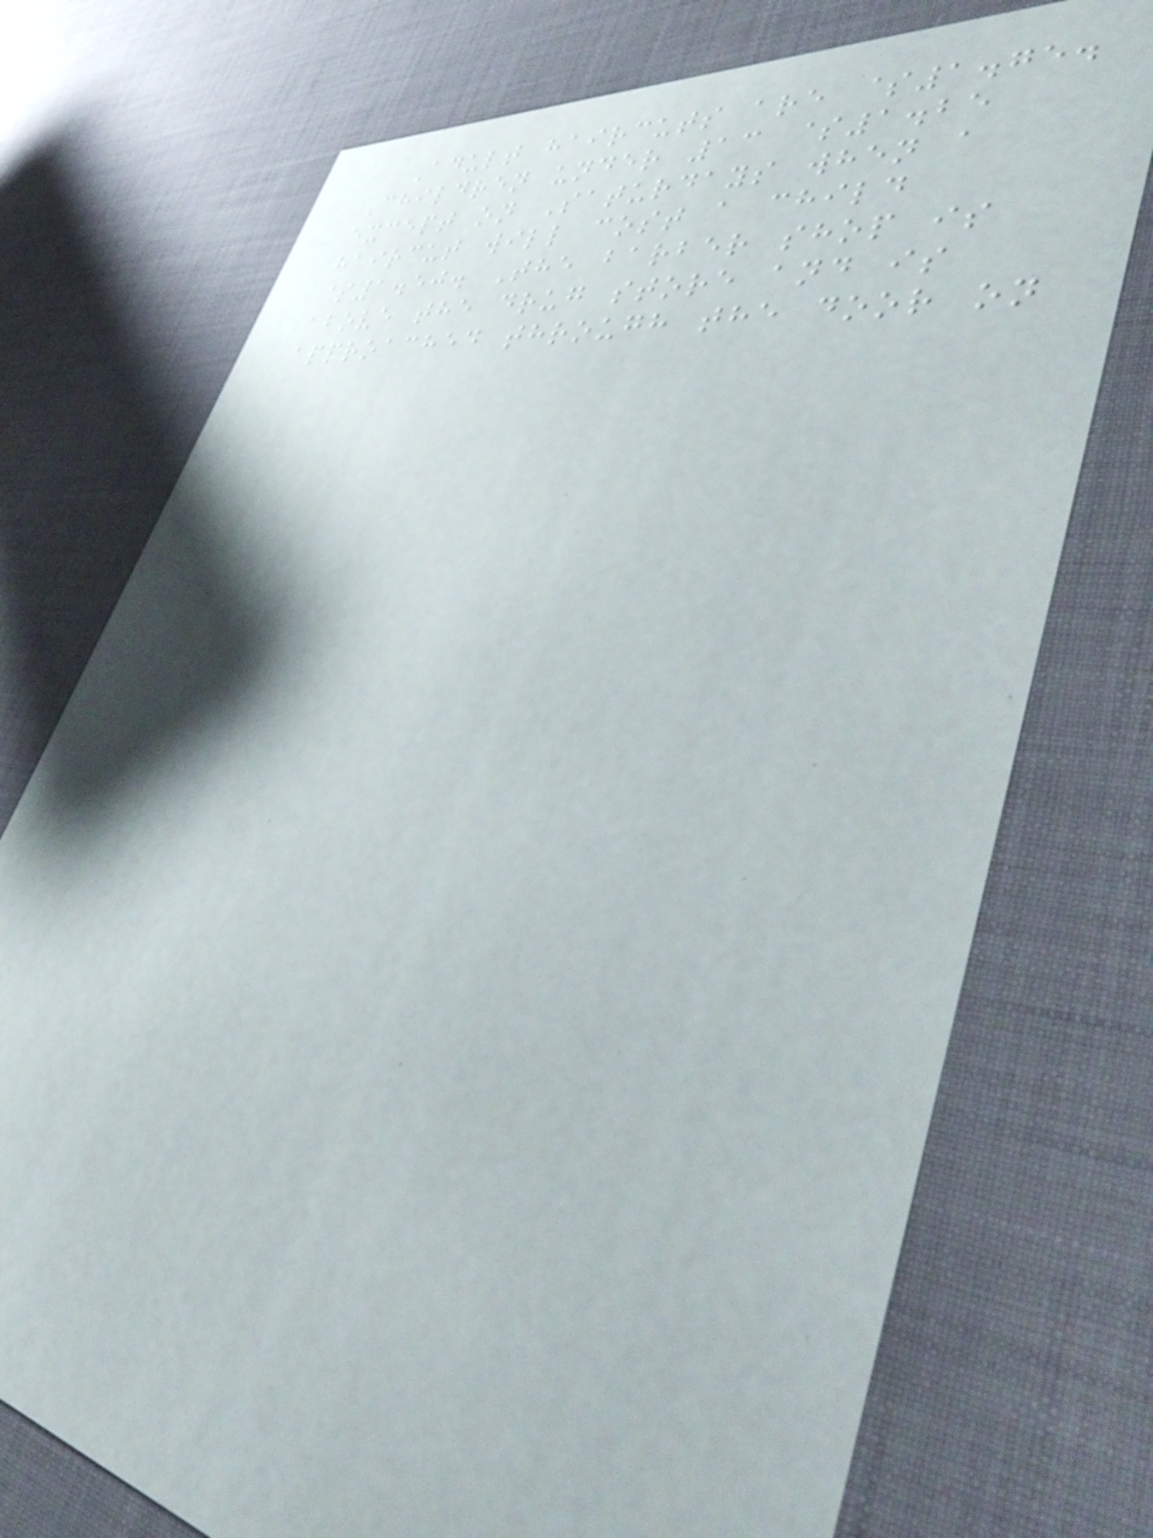Adult haircuts are $1.75.
Children under 13 $1.25
except on Saturdays when a
haircut will cost a child
$1.50. The barber shop is
above the drug store and is
approached through the door on
